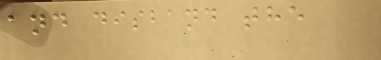and disband the
